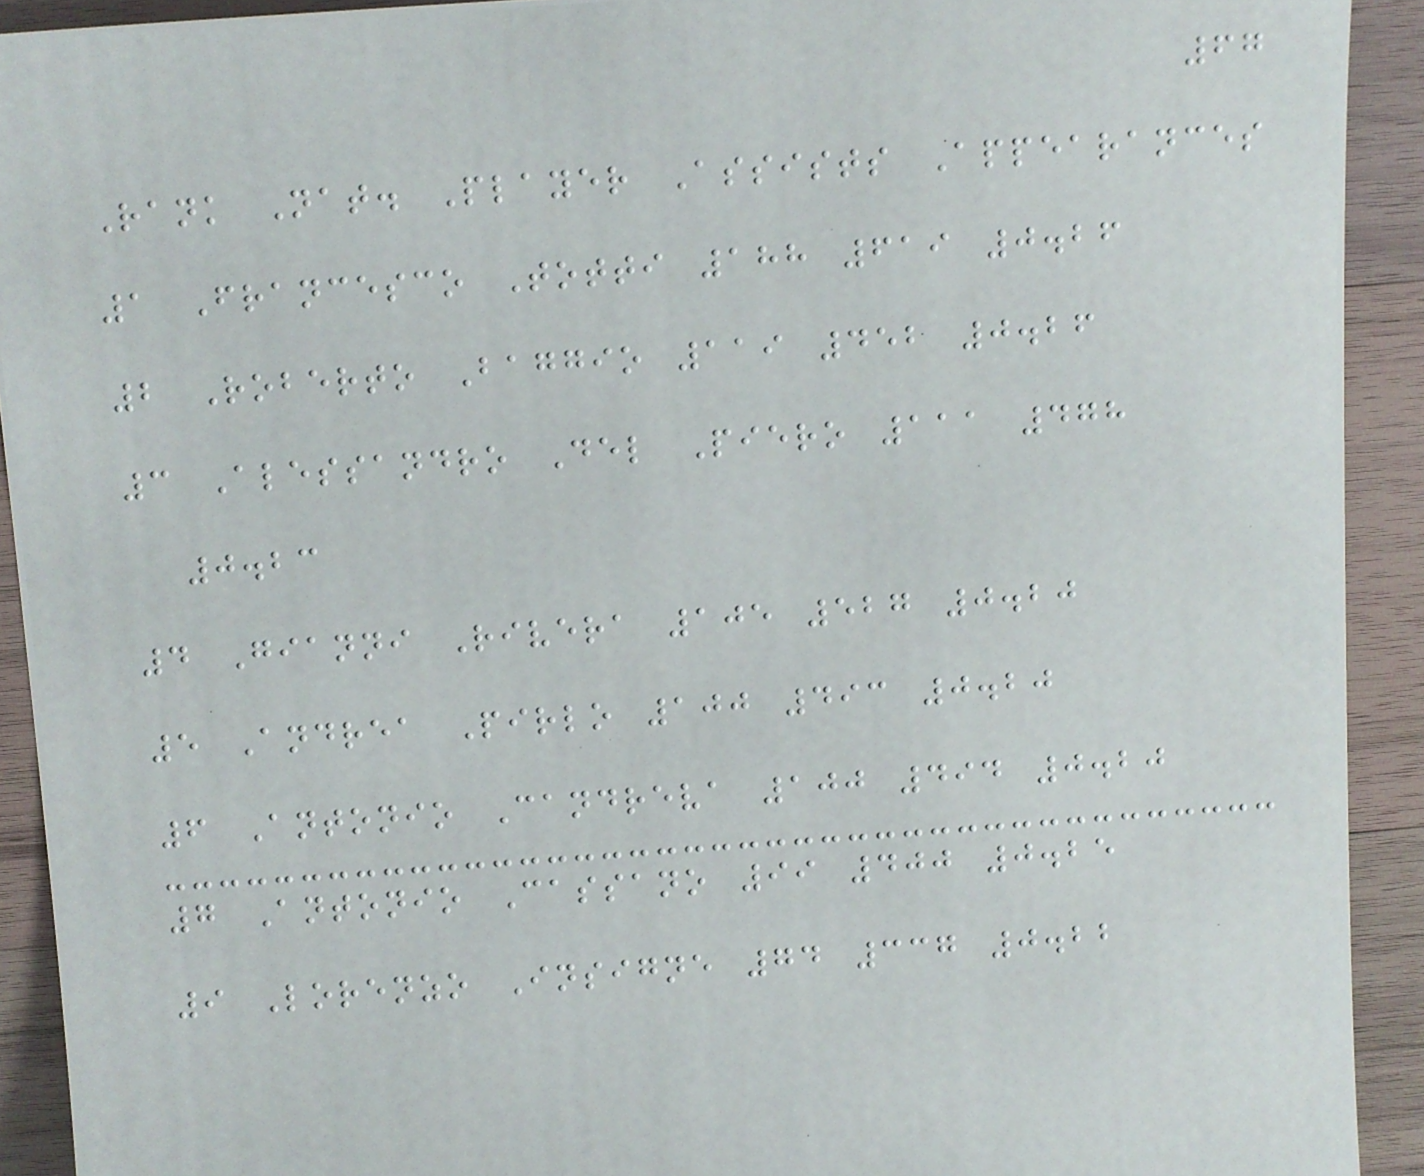67
Rank Nat. Player Assists Appearances
1 Francesco Totti 188 619 0.26
2 Roberto Baggio 119 452 0.26
3 Alessandro Del Piero 111 478
0.23
4 Gianni Rivera 105 527 0.20
5 Andrea Pirlo 100 493 0.20
6 Antonio Candreva 100 494 0.20
7 Antonio Cassano 99 400 0.25
9 Lorenzo Insigne 74 337 0.22
